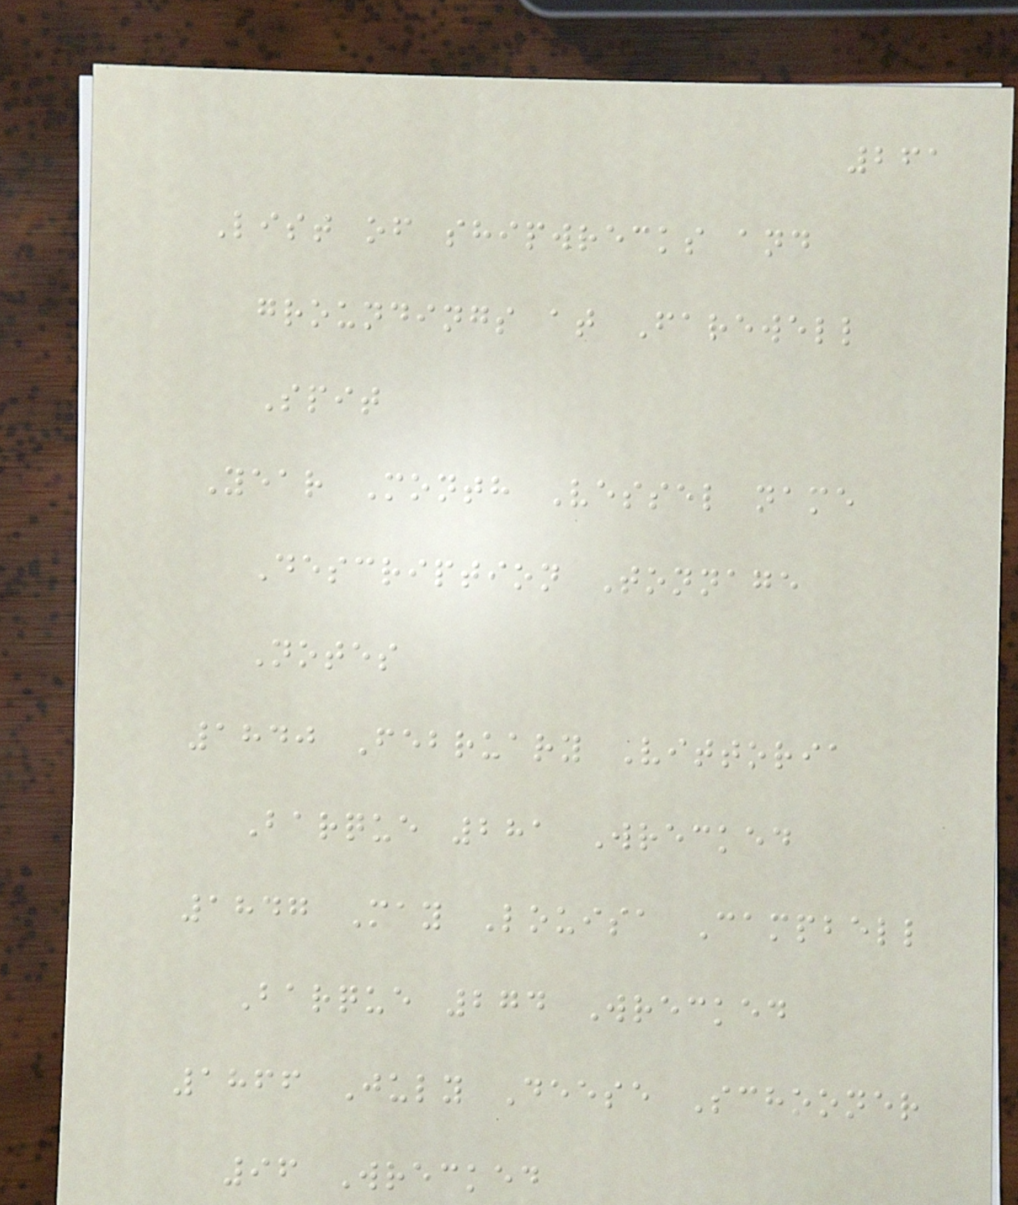261
List of shipwrecks and
groundings at Farewell
Spit
Year Month Vessel name
Description Tonnage
Notes
1840 February Vittoria
Barque 281 Wrecked
1847 May Louisa Campbell
Barque 274 Wrecked
1866 July Deese Schooner
96 Wrecked
